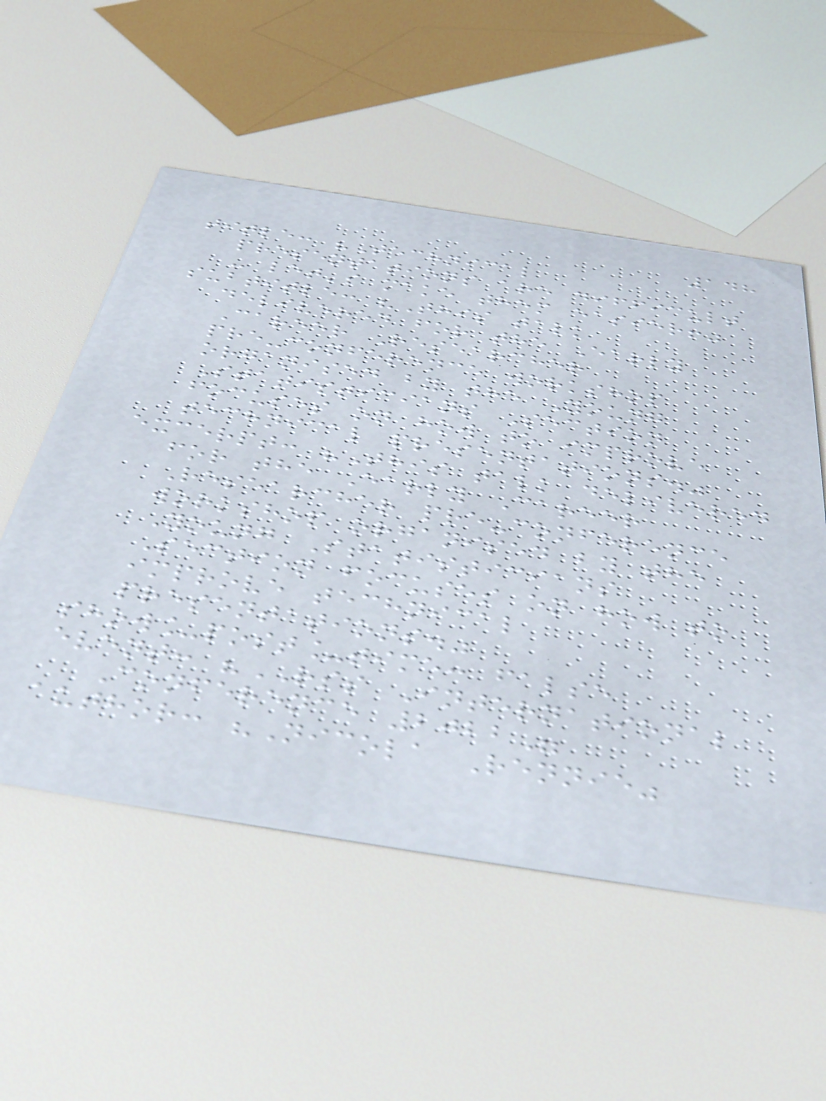148
title: "Technical
presentations are difficult
- let's make them easier!"
subtitle: "This talk
delivered for the Early
Career Researcher
pre-conference workshop
organised by the Young
Statisticians Section
focuses on how to improve
technical presentations."
excerpt: "This talk delivered
for the Early Career
Researcher pre-conference
workshop organised by the
Young Statisticians
Section focuses on how to
improve technical
presentations."
show_post_time: false
event: "RSS International
Conference 2022"
author: "Nicola Rennie"
